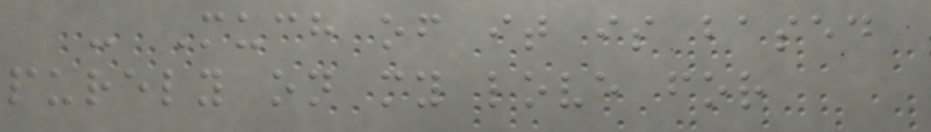- Much of it is based
purely on my love for
